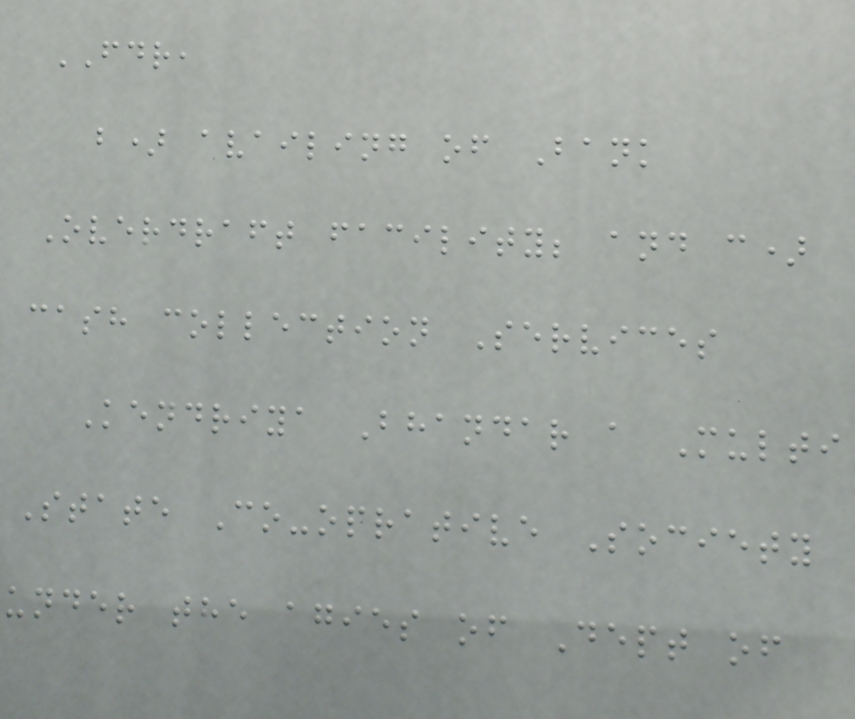FDR,
b) availing of Bank
Overdraft facility; and c)
cash collection Services
Kendriya Bhandar a Multi
State Co-oprative Society
under the agies of Dept of
